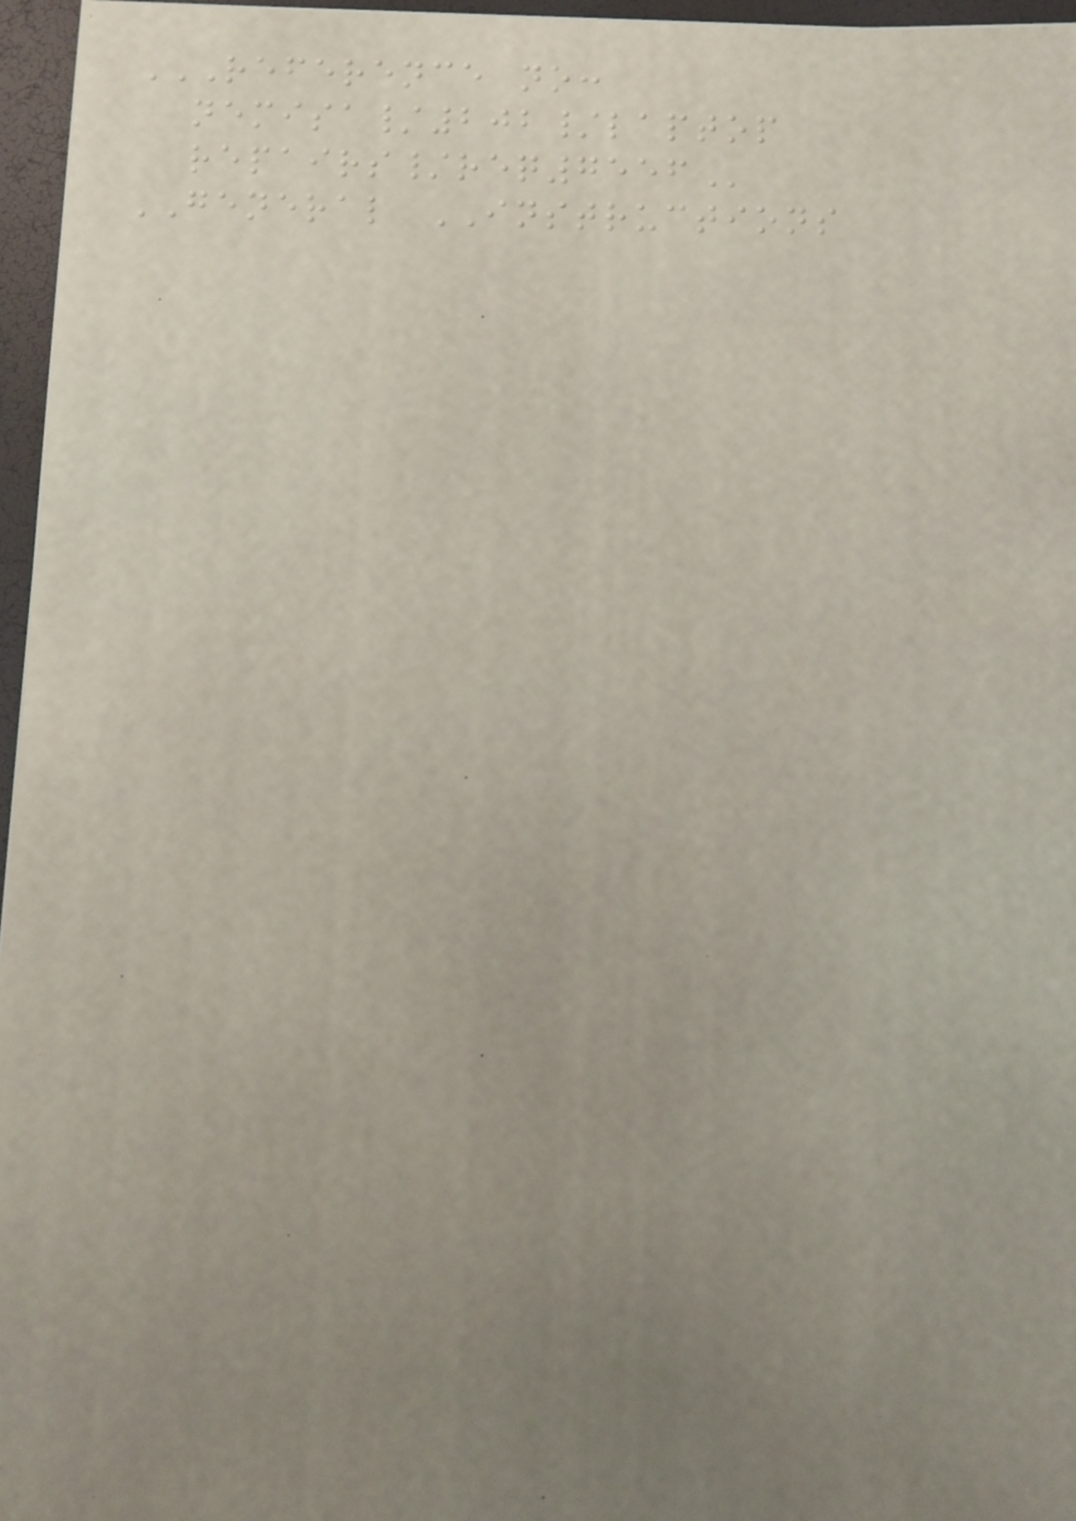REFERENCE NO:
NEMISA/202/LAPTOP
REPAIRS/REQ7556
GENERAL INSTRUCTIONS
